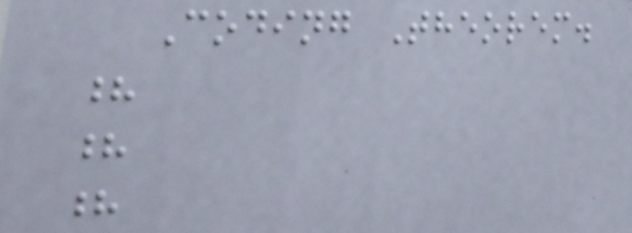Coding Theorem.
?
?
?
